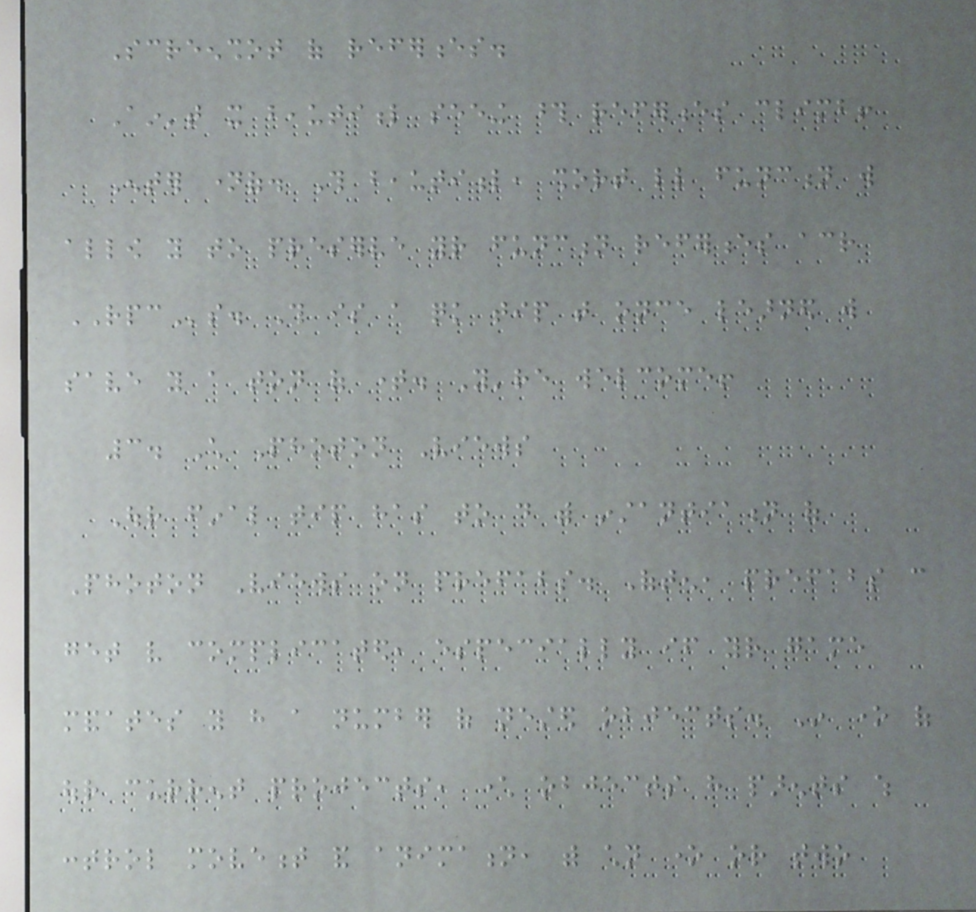Screenshot of references.
Ain't it beautiful seeing those references climb!
Enter nameof. This beautiful, short little function will
allow you to preserve your function references across
RPCs. This is a quick tip that once learned will
save you a ton of time. You're welcome!
3. Child Photon Views
Our final tip has to do with instantiation of
Photon Views on prefabs. Often, prefabs can
get very complicated, especially if your game
mandates you have a number of nested objects. In one of
our current projects, character objects have parents which
control movement and animation, with children one or two
